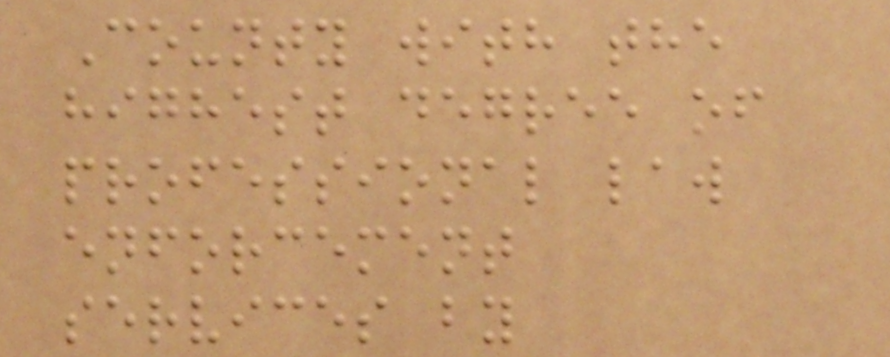County with the
highest degree of
professional law
enforcement
services by
